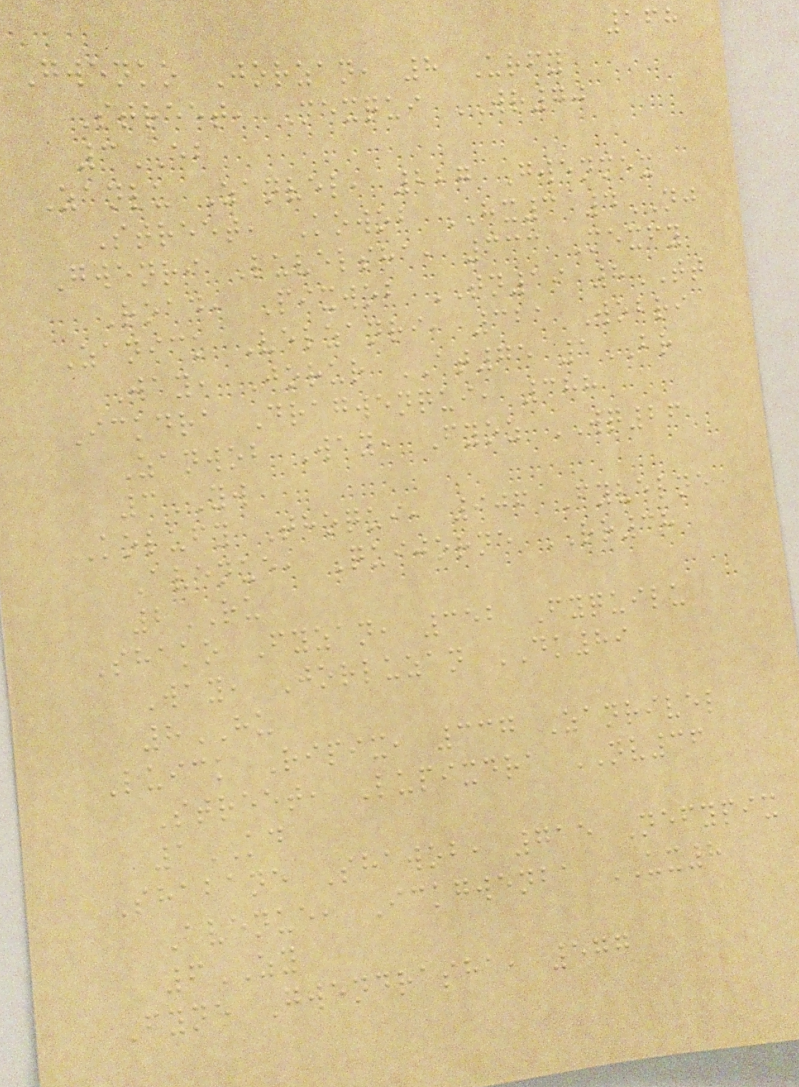168
Gwenko Jorzan, 8 Urfy
Street, Mexqui WR70
3EB
Zanlu Zanvel, 227 Gwenmex
Street, Kowob HX3 4NJ
Gwenri Luvelsha, 333 Mexfy
Road, Pixwob TN19 8TT
Zanick Velzanri, 321 Wobri
Way, Jorur AT75 1BR
Ickdra Dragwenqui, 388
Zanwob Way, Fyoz WQ26
3YW
Kolufy Thoqui, 906 Fyvelne
Avenue, Quijorne RR38
2RU
Shako Fyzan, 352 Fyquilu
Way, Jorluzan DK89
8HU
Luick Ripix, 337 Zanrivel
Street, Lupixdra NV36
1KD
Shabane Shawob, 715 Nefypix
Avenue, Ickgwenba UX8
6ZY
Fyne Gwendrasha, 577
